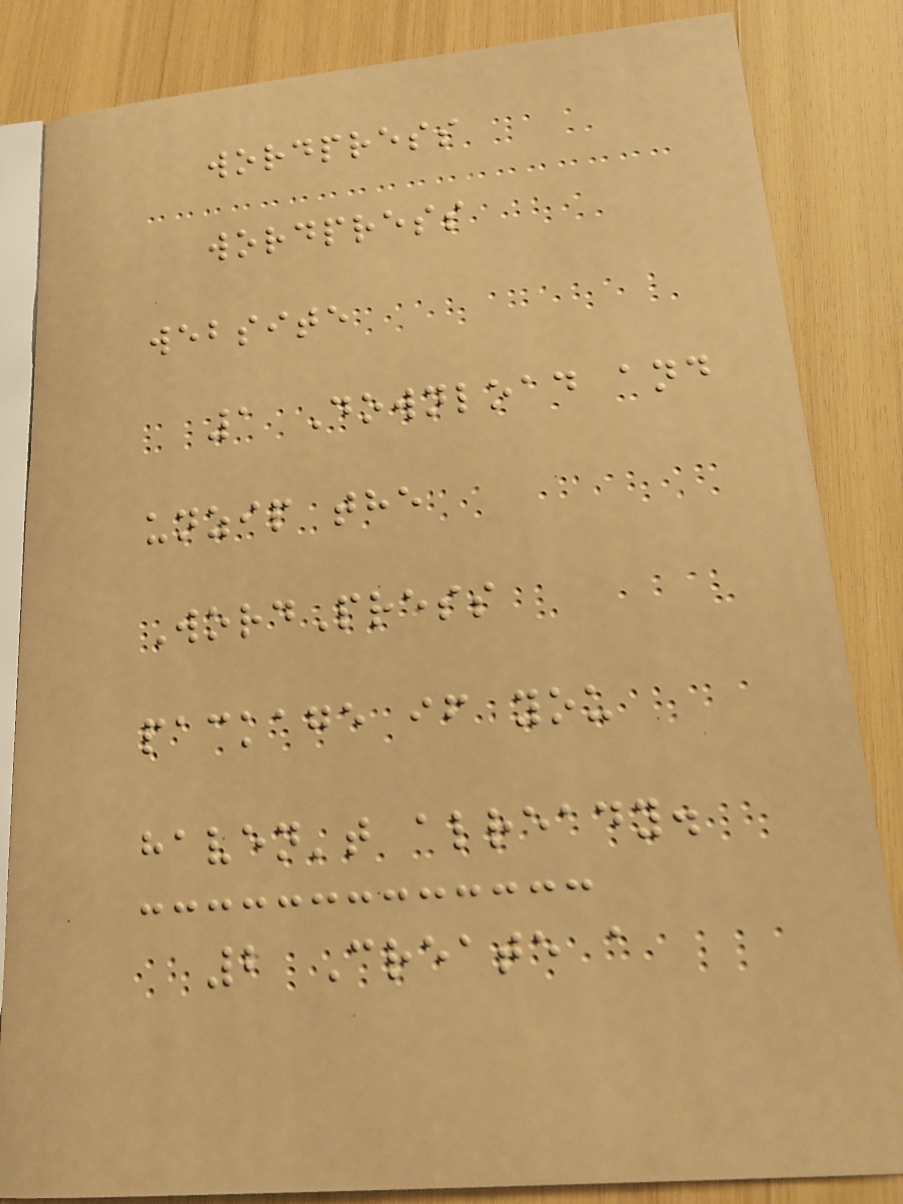wordpress
wordpress
website
1 Download and
unzip the
WordPress
package if you
haven't already.
2 Create a
